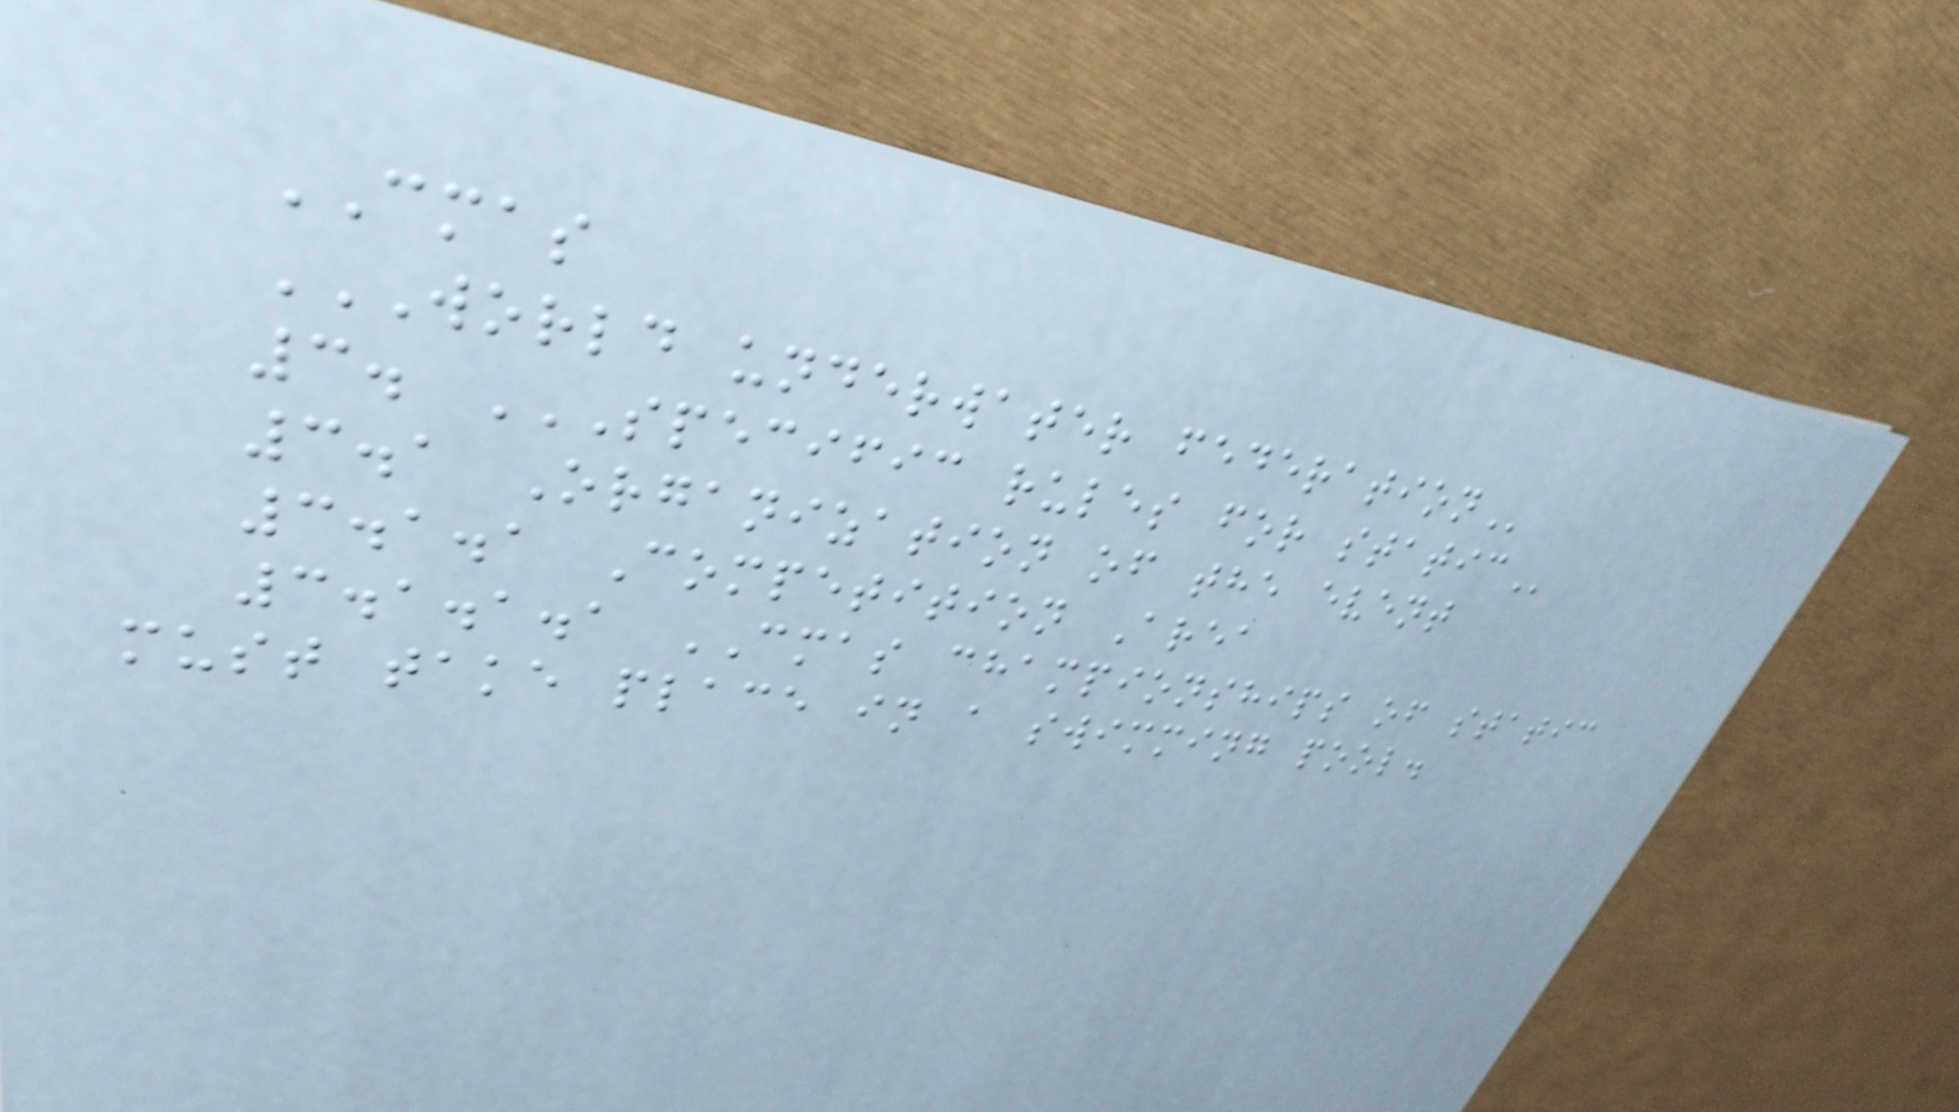CMAS
WORLD UNDERWATER FEDERATION
3. SPECIFIC RULES FOR STATIC
3.1 Organization of the event
3.1.1 Competition Area
3.1.1.1 CMAS championships of static
must take place in a swimming pool.
